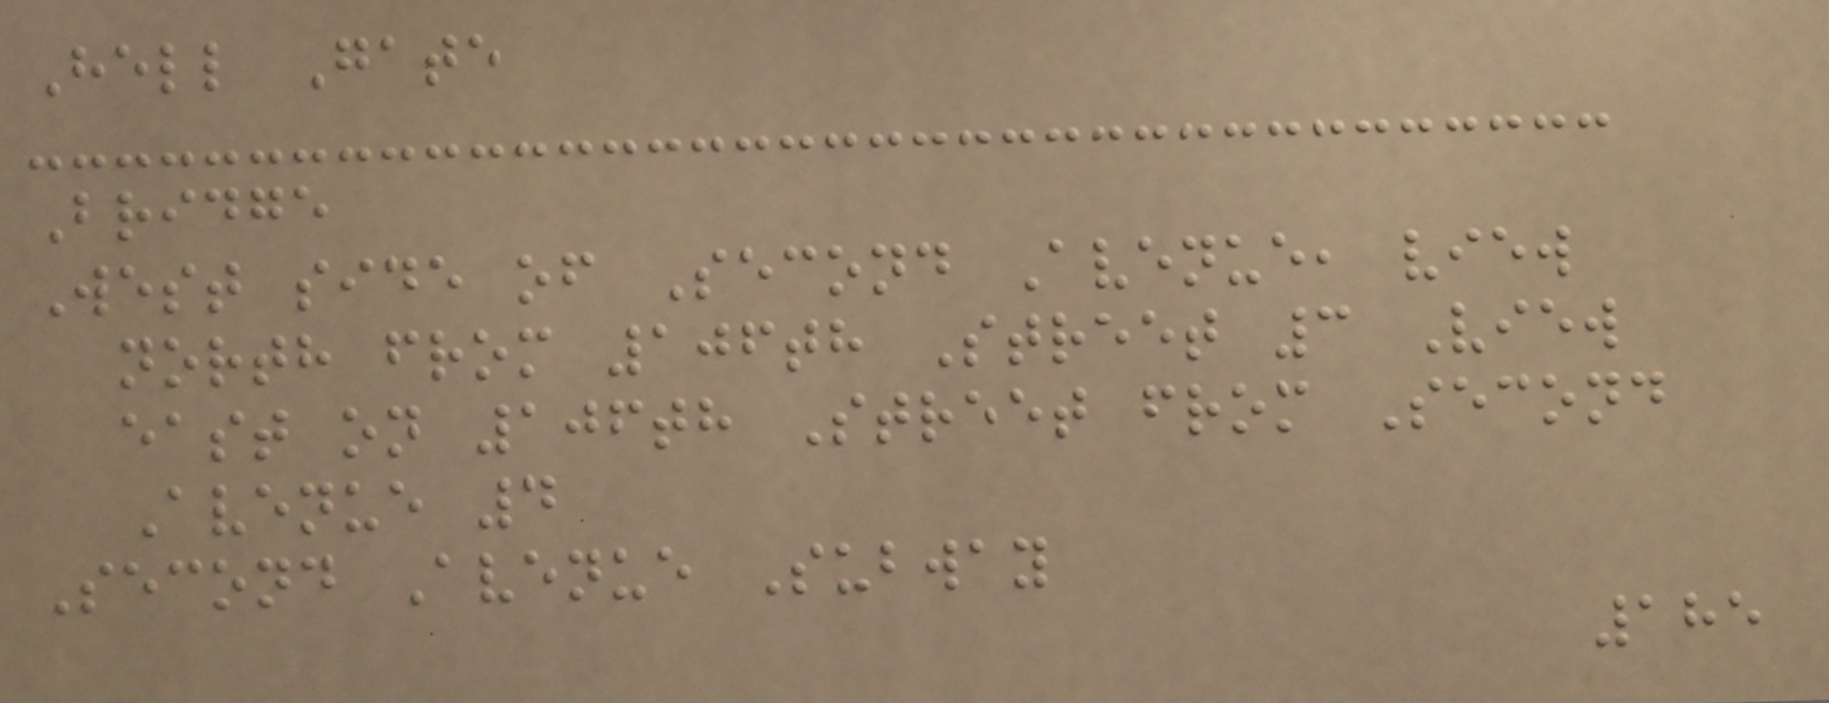Hell Gate
Bridge
West side of Second Avenue, view
north from 106th Street 3 View
east on 106th Street from Second
Avenue 4
Second Avenue Subway
185
